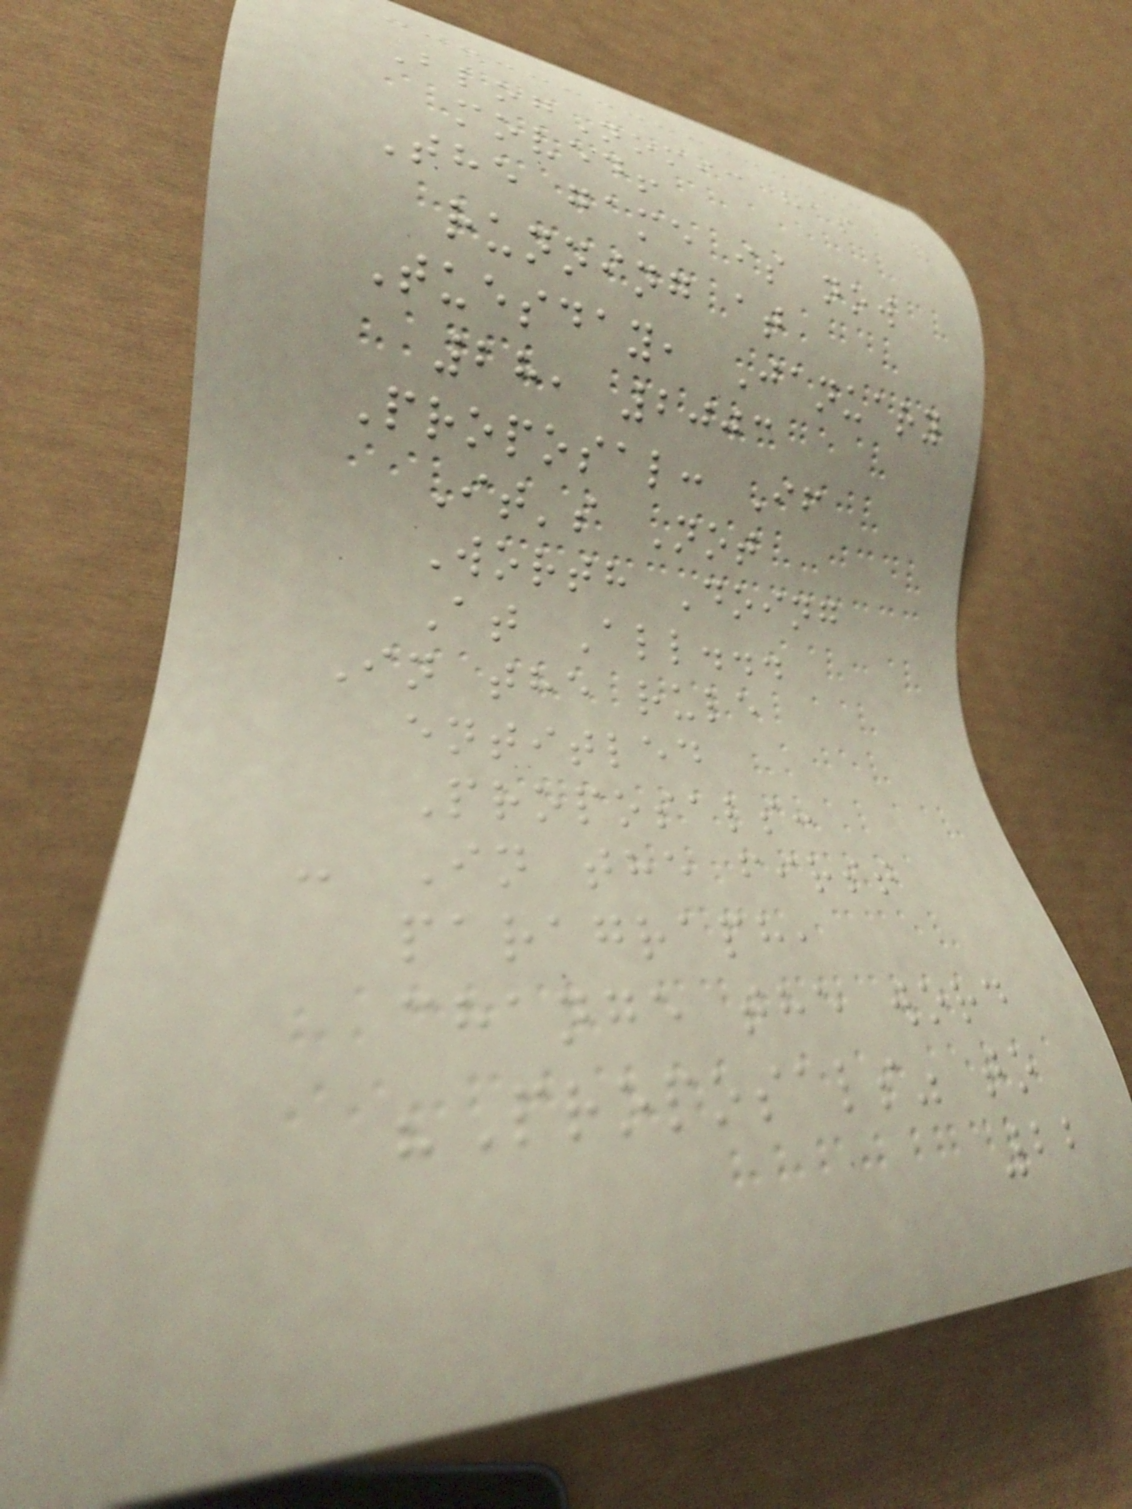BlogNomic has
moved!
The game is now
running at
Tuesday, January
28, 2003
Proposal: If
It's Not
Worth Doing
At All...
In the rule
entitled
Proposals:
- In the first
paragraph,
change the word
"Proposals" to
22
